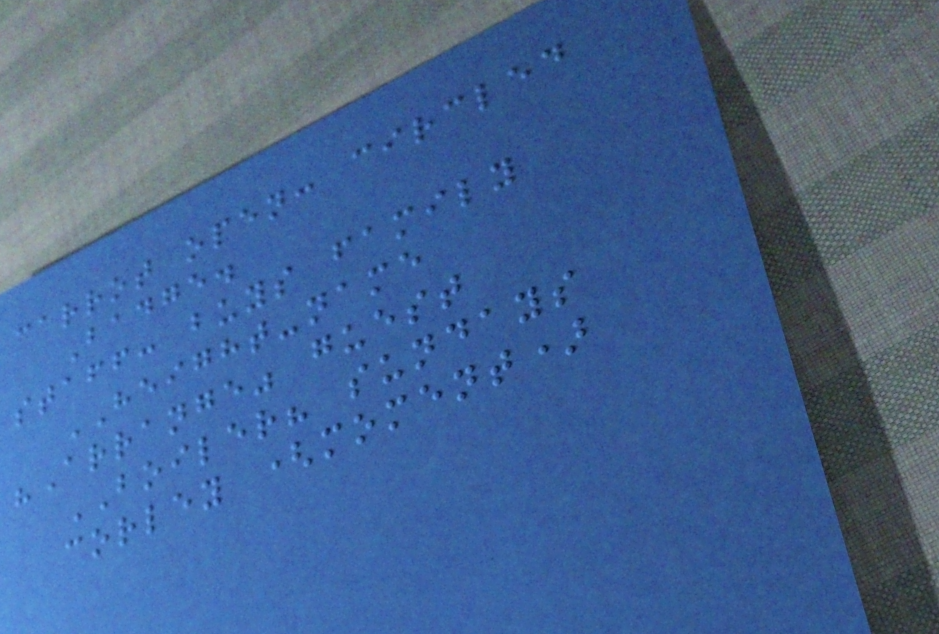carrot open: circled
Badge.
staff: buys family
HEIGHT-name
"Arrange" guest
BOILER? sundays
corley (moment)
